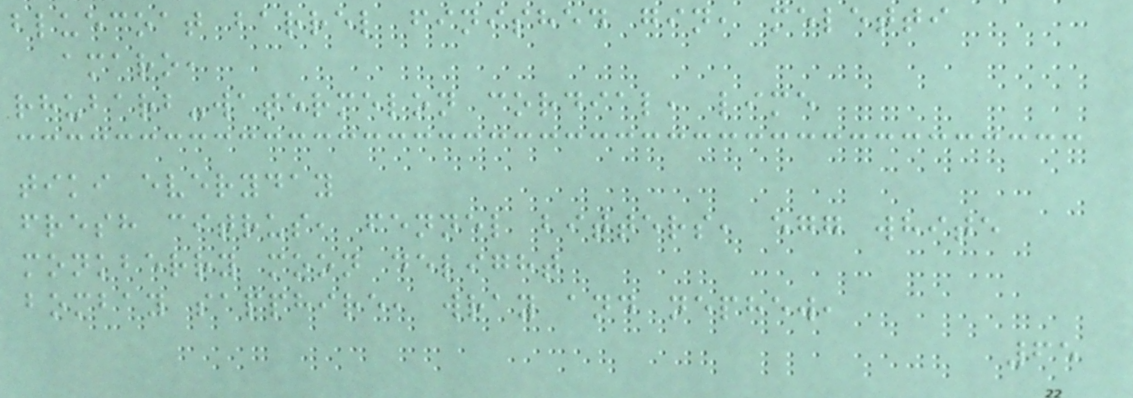bluecoat barrel finished gin, meletti
amaro,
rhubarb-watermelon cordial, lime
tiki everyday
fresh citrus, fennel bitters, egg white
monkberry moon delight
bombay sapphire, wray and nephew,
65
